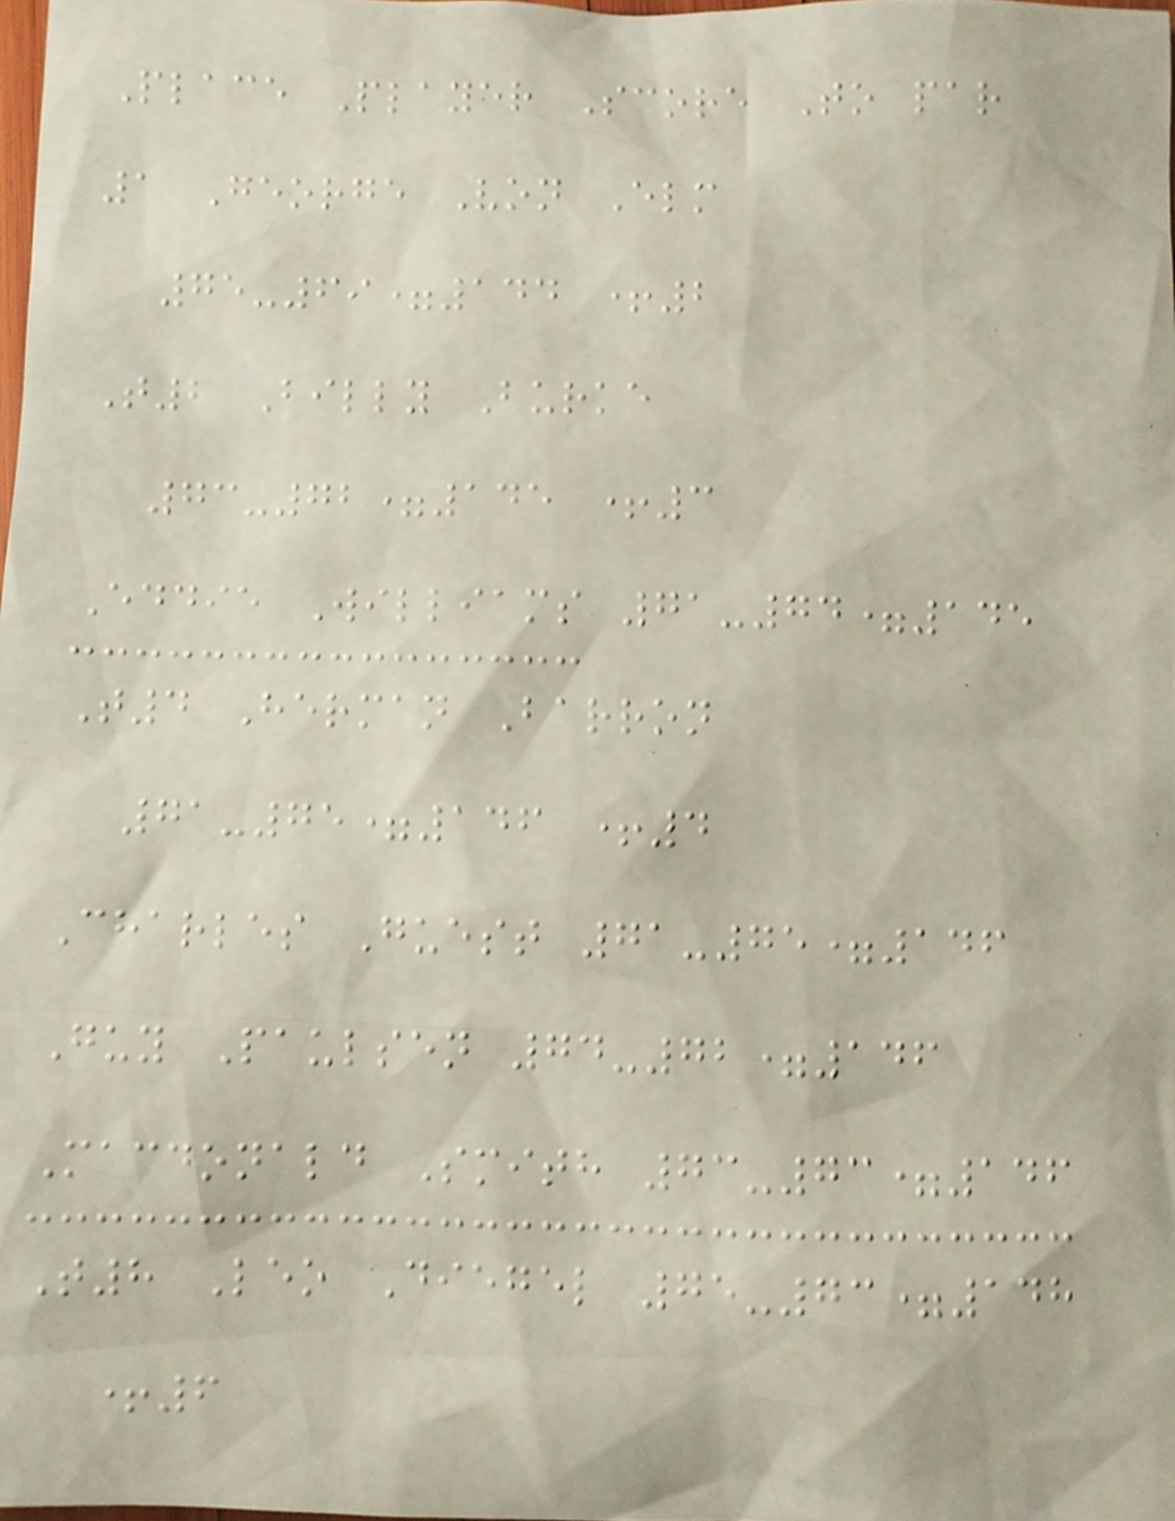Place Player Score To par
1 George Von Elm
75-69=144 +2
T2 Billy Burke
73-72=145 +3
Eddie Williams 71-74=145
T4 Herman Barron
71-75=146 +4
Charles Guest 71-75=146
Guy Paulsen 74-72=146
Macdonald Smith 73-73=146
T8 Leo Diegel 75-73=148
+6
